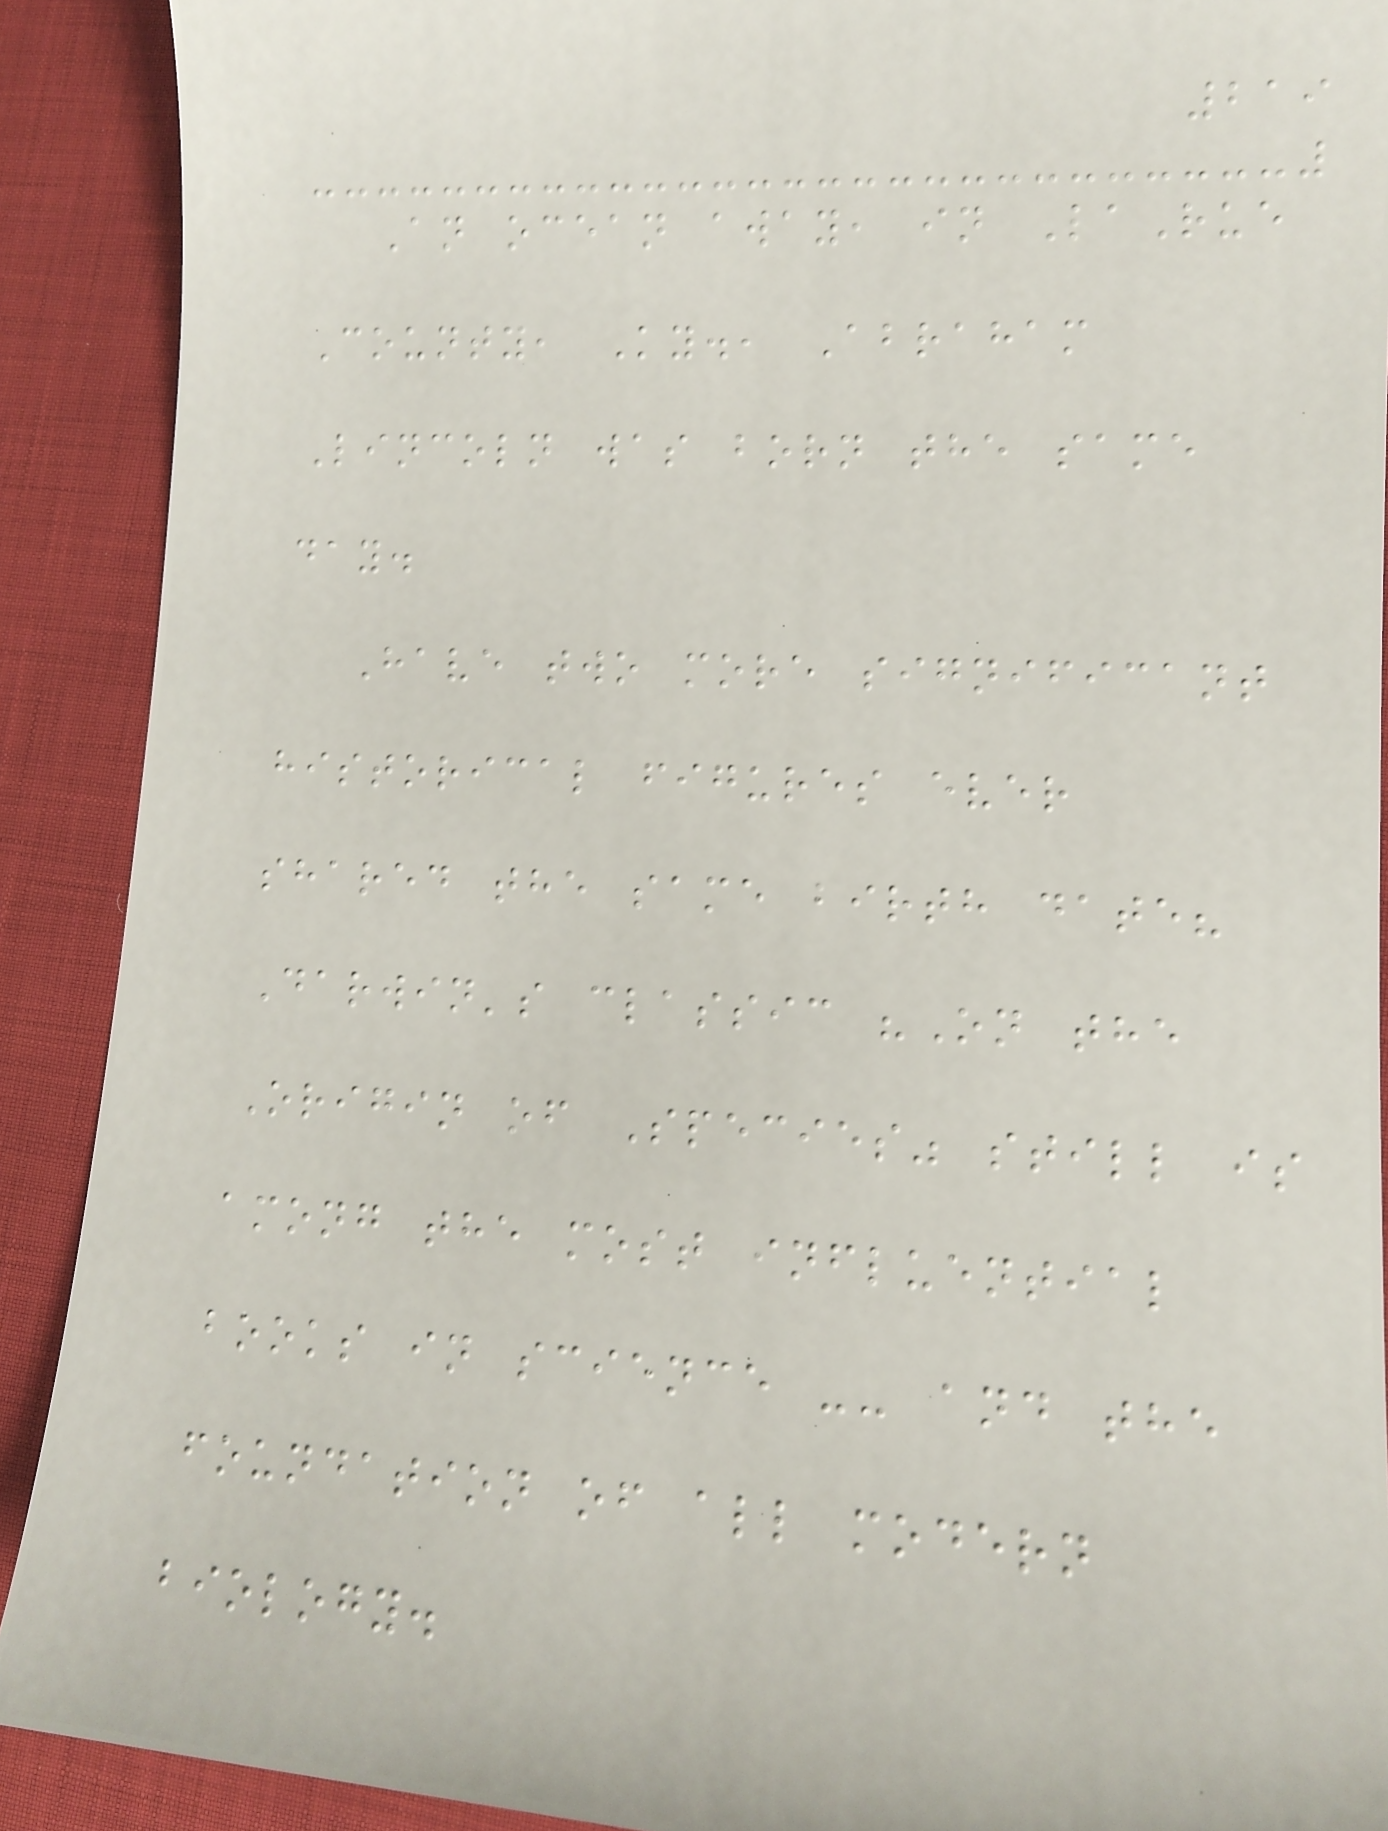219
An ocean away, in LaRue
County, Ky., Abraham
Lincoln was born the same
day.
Have two more significant
historical figures ever
shared the same birth date?
Darwin's classic "On the
Origin of Species" still is
among the most influential
books in science -- and the
foundation of all modern
biology.
